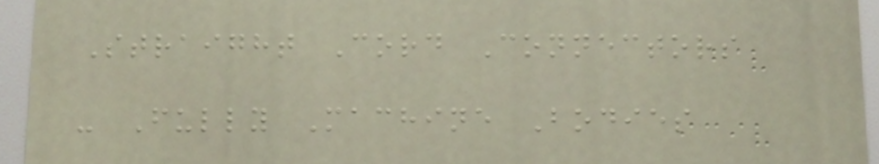Straight Cord Connectors
- Fully Machine Bodies
